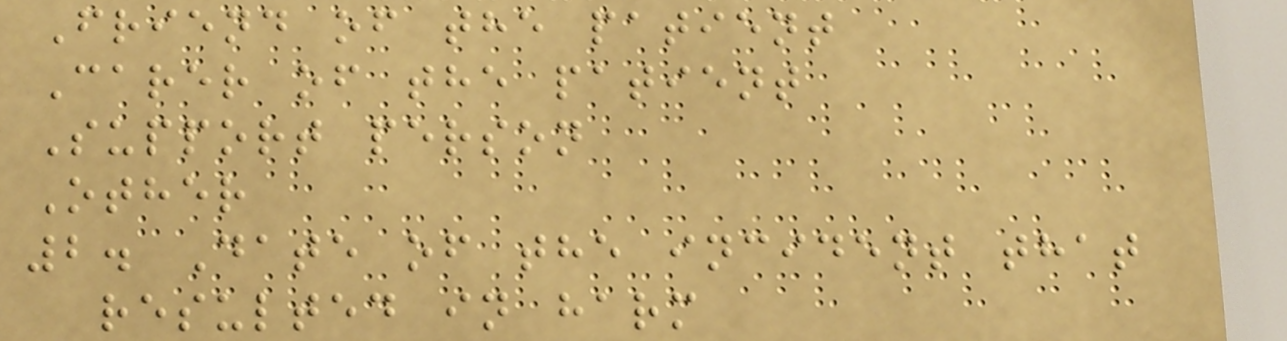Friend of the patient
Carer of the patient
Support person
Other
2. Date of the incident that
resulted in harm
